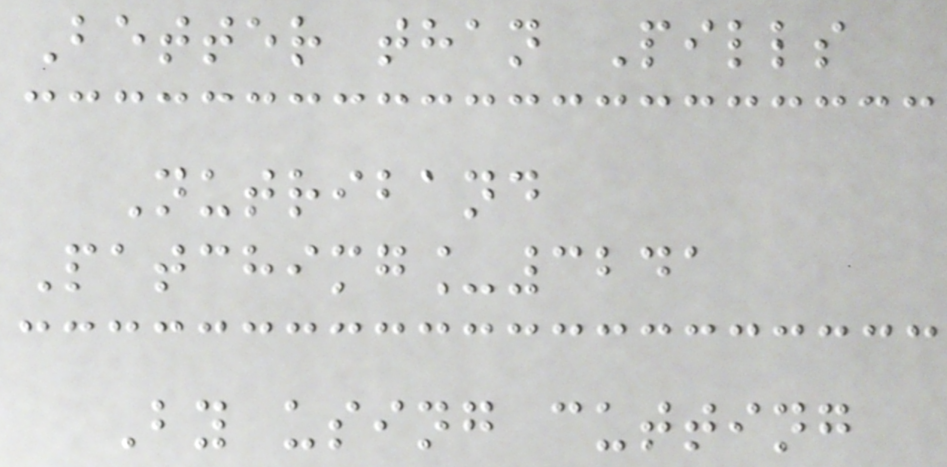Better than Pills
Nutriband
Patchimg_3241
By using cutting
